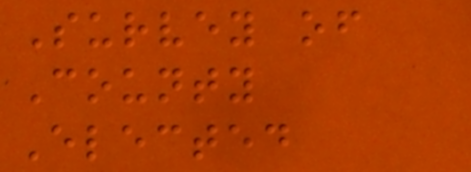Survey of
County
Elected
